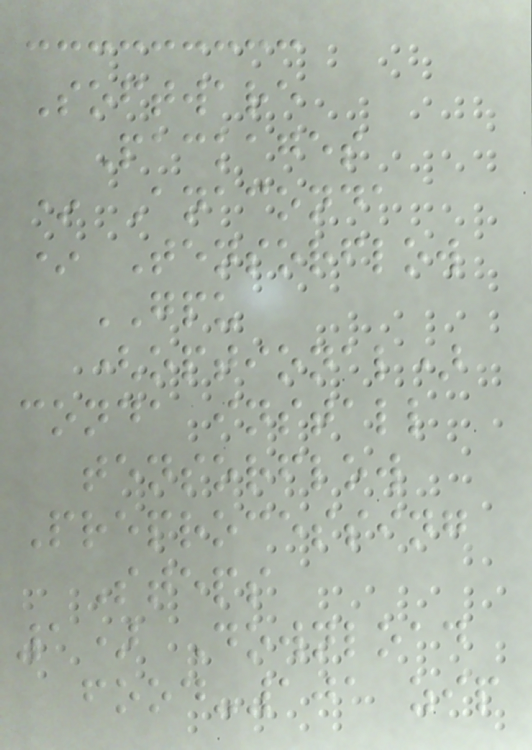Software
Packages
* Anaconda
* Tensorflow
GPU
(optional)
conda install
tensorflow
Preprocessing
Steps
1) Download
food-101 zip
